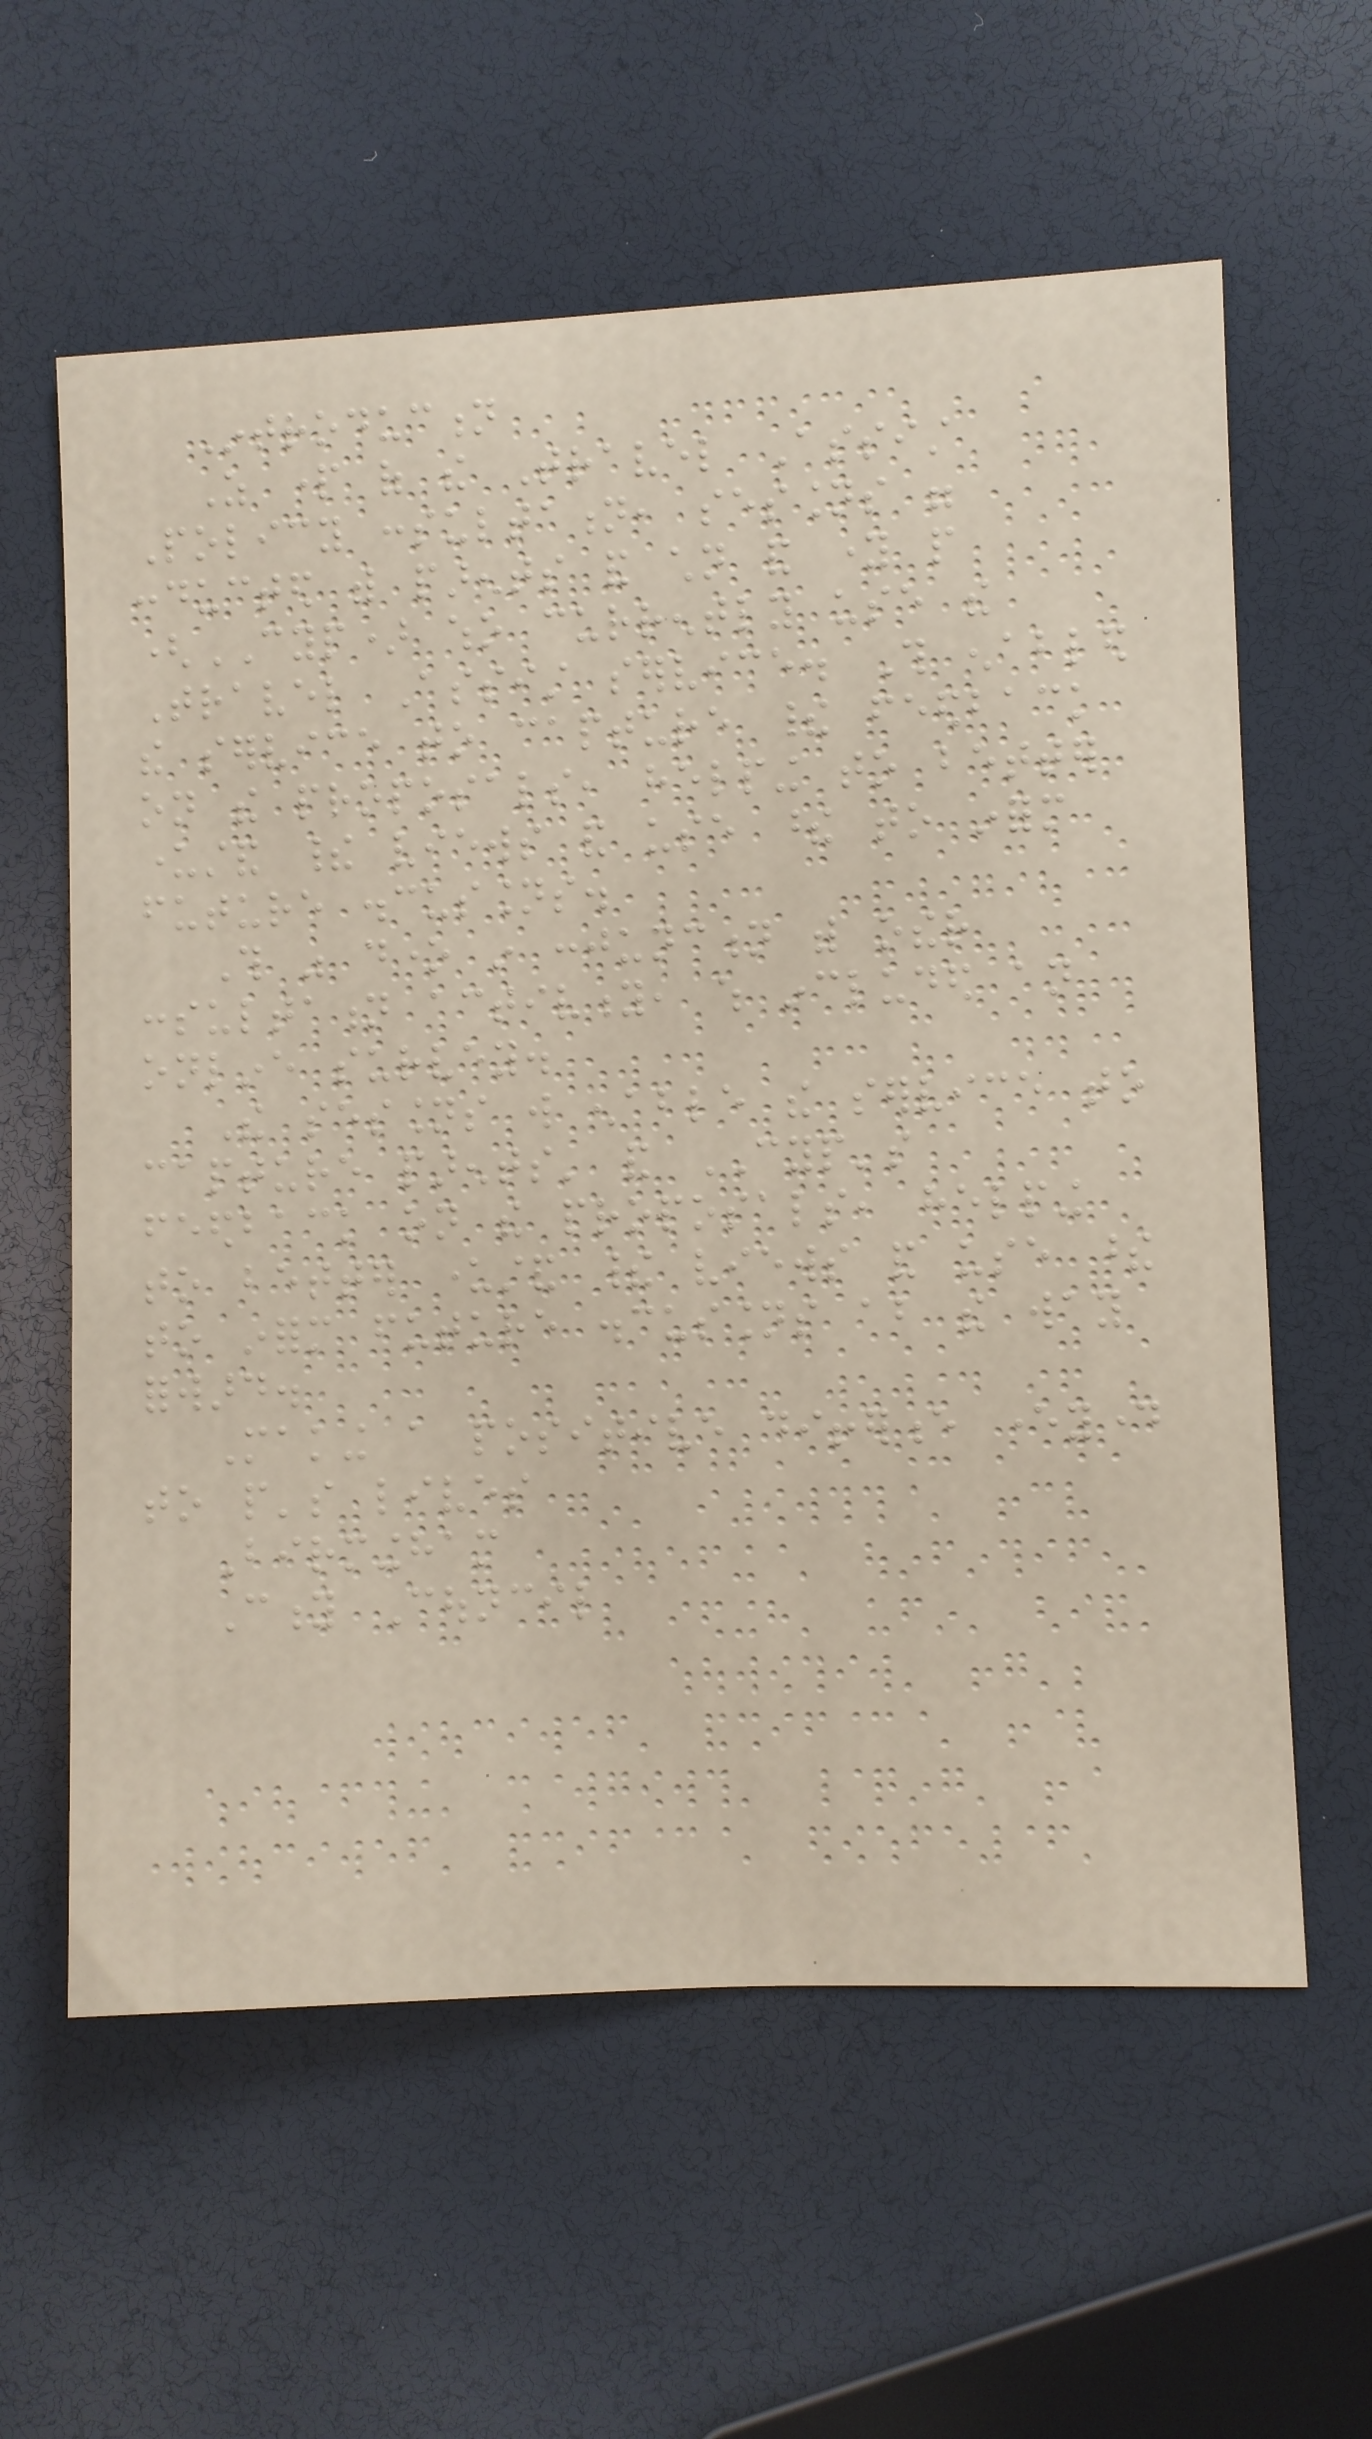Introduction
As part of the Travel Assist
Policy consultation, sessions were
conducted with parents and children and young people
(CYP) who currently use the
Travel Assist service. This enabled
the service to capture their feedback
on the proposals, helping to better
understand their views and use these to inform
future discussions.
This was done in conjunction with other
consultation activity, which included an
online survey.
The sessions will enable the service to
capture parents' and CYP's
feedback on the proposals, helping
to better understand their views and use these
to inform future discussions about the way
forward.
Making a positive difference everyday
to people's lives
Birmingham
City Council
